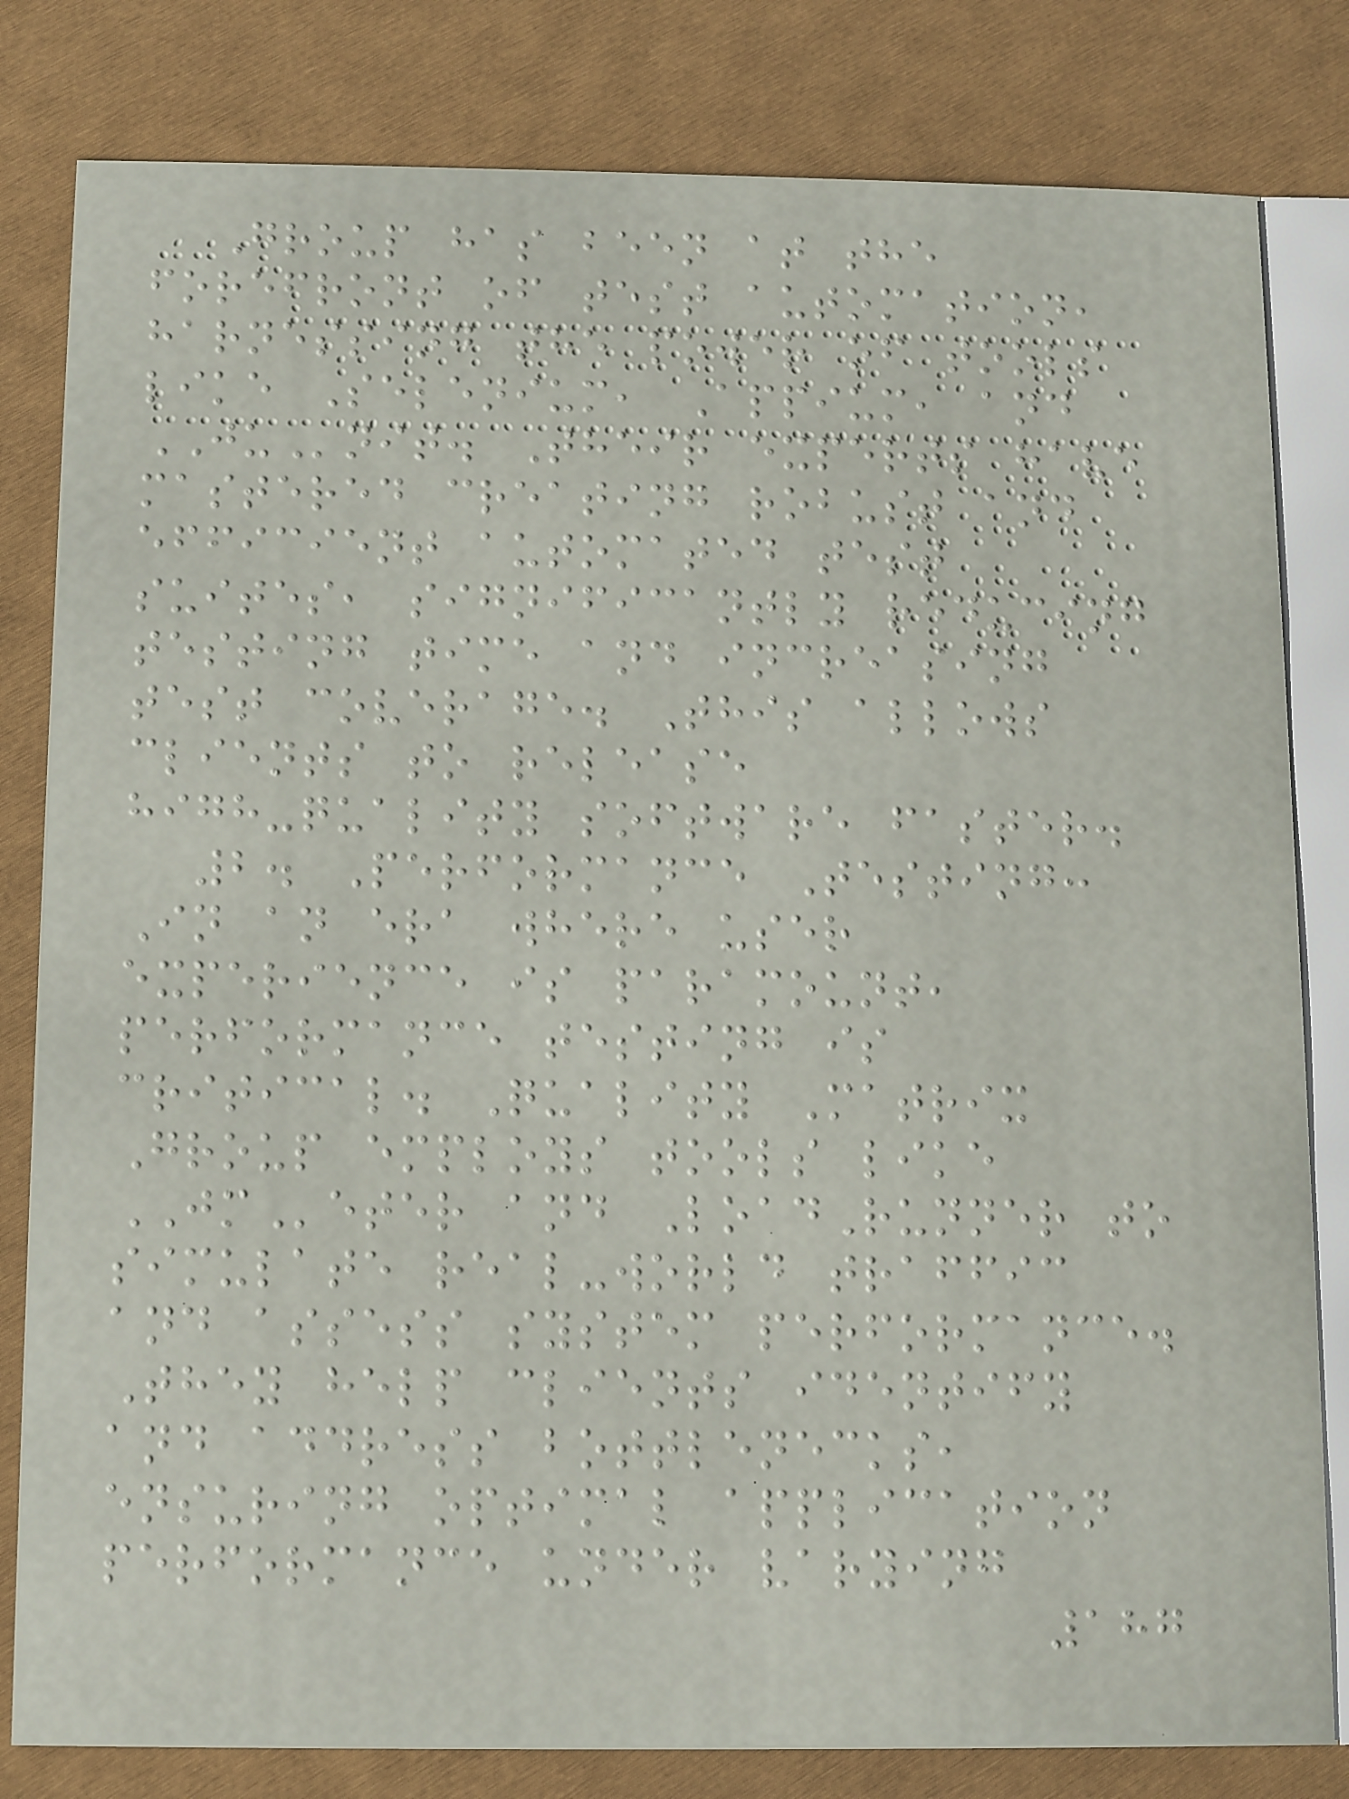Group has been at the
forefront of test automation,
harnessing the power of tools
like Selenium, Appium, and
JUnit. Their experts have
mastered creating robust and
efficient automated test
suites, significantly reducing
testing time and increasing
test coverage. This allows
clients to release
high-quality software faster.
2. Performance Testing:
In an era where user
experience is paramount,
performance testing is
critical. Quality Matrix
Group employs tools like
JMeter and LoadRunner to
simulate real-world traffic
and assess system performance.
They help clients identify
and address bottlenecks,
ensuring optimal application
performance under varying
187
